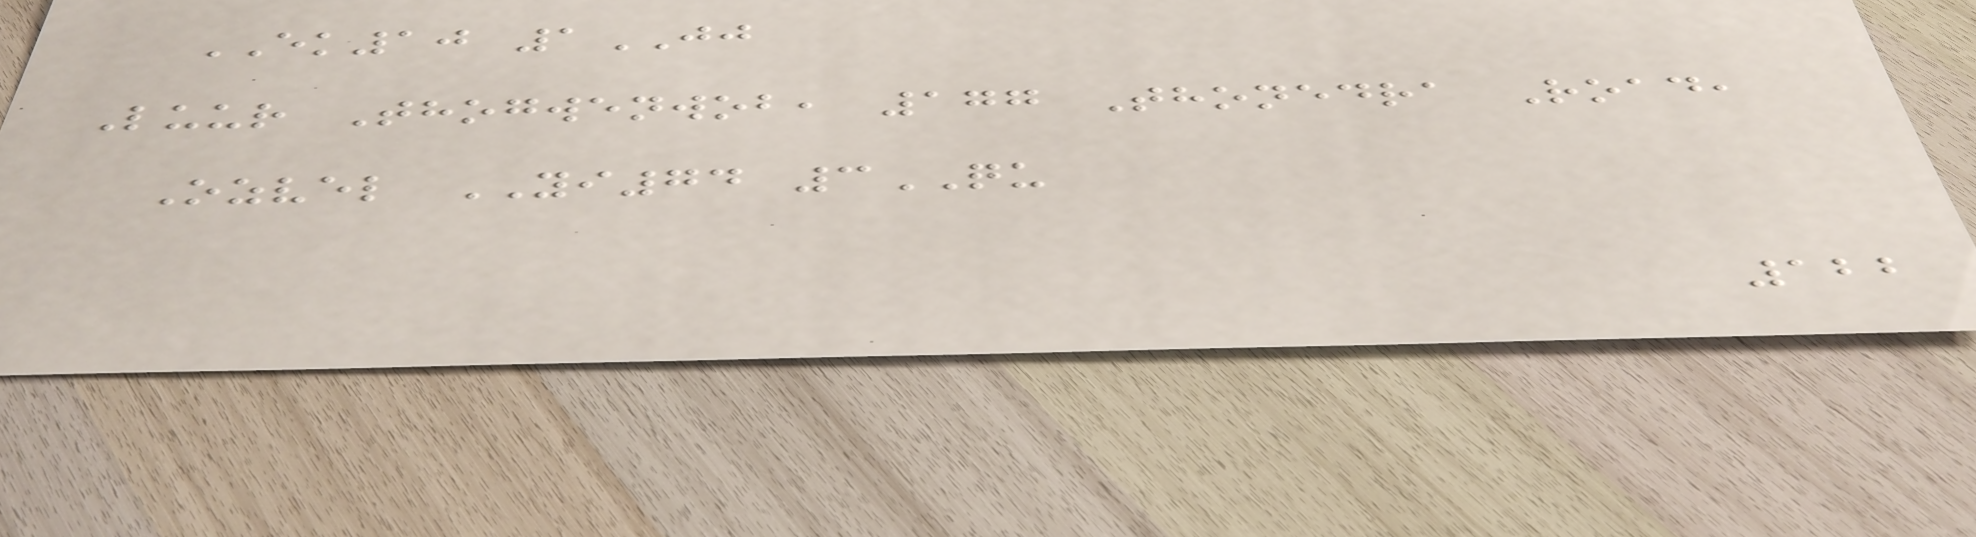EK10 1JJ
Luur Thogwenwob, 177 Thonedra Road,
Ozvel YI74 3QU
122
